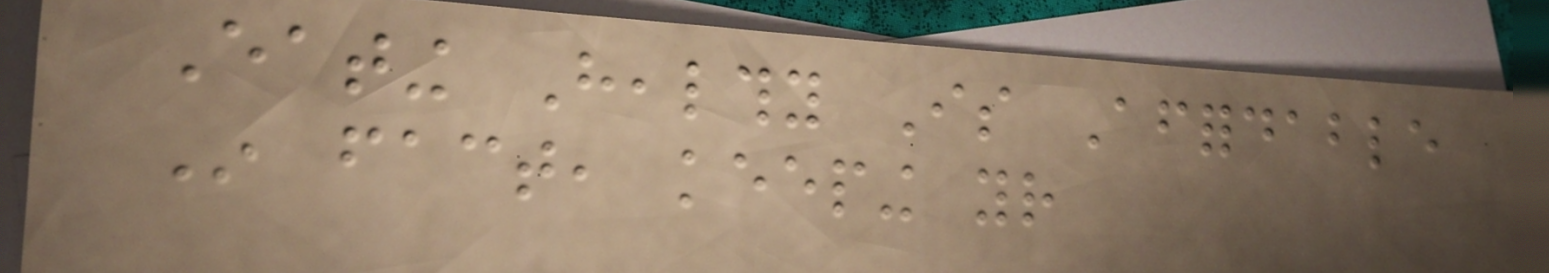Eating Healthy Is Affordable
In fact, keeping your
